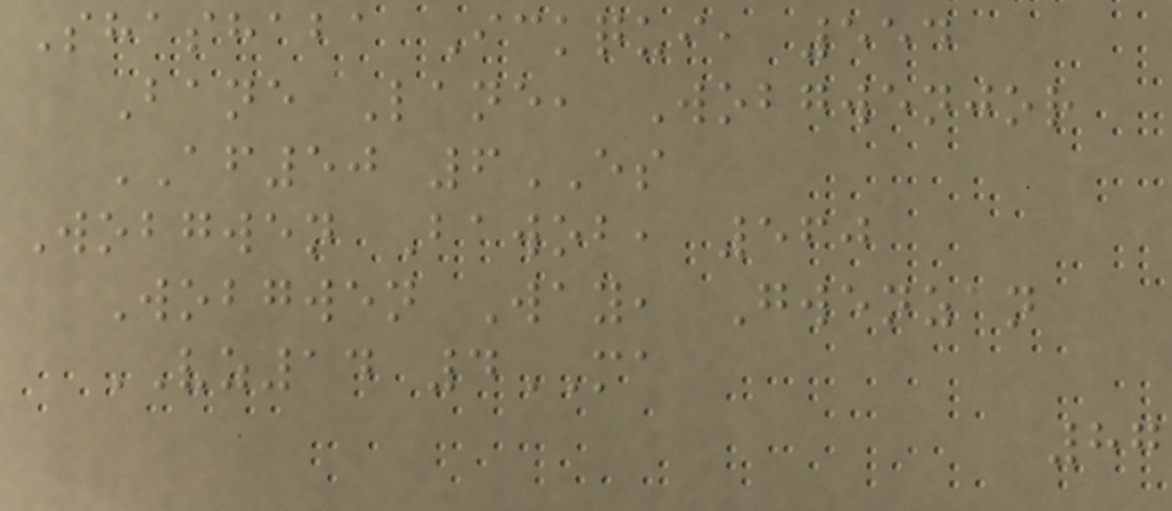Shashaba Ickqui, 554
Bane Lane, Wobgwenjor
AF50 6ES
Wobgwen Bawob, 560
Wobgwen Way, Gwenzan
VZ14 4MA
87
